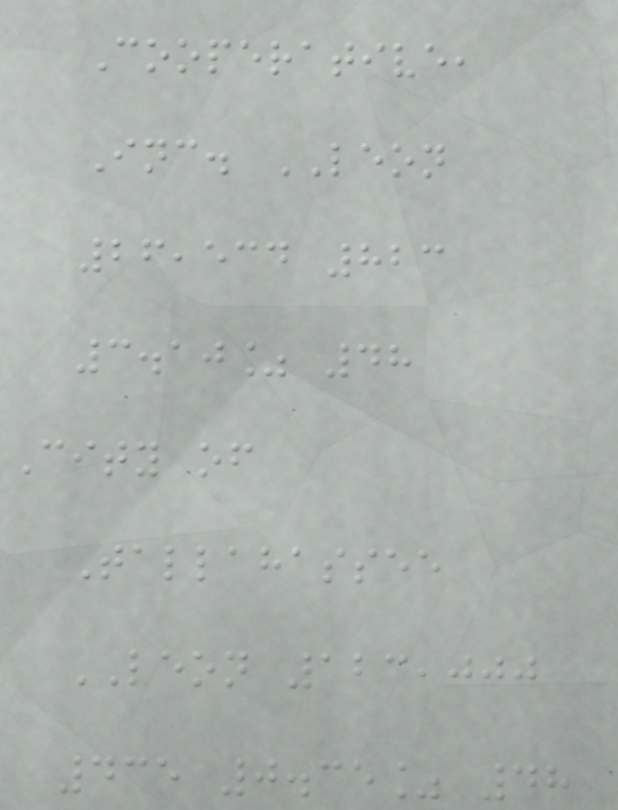Cooperative,
Inc. LEON
26,534 823
3.10% 48
City of
Tallahassee
LEON 123,000
435 0.35% 48
